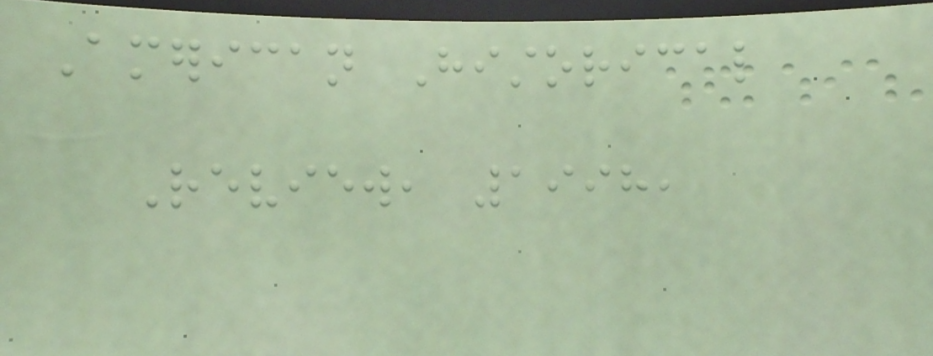American Historical
Review, 1998,
